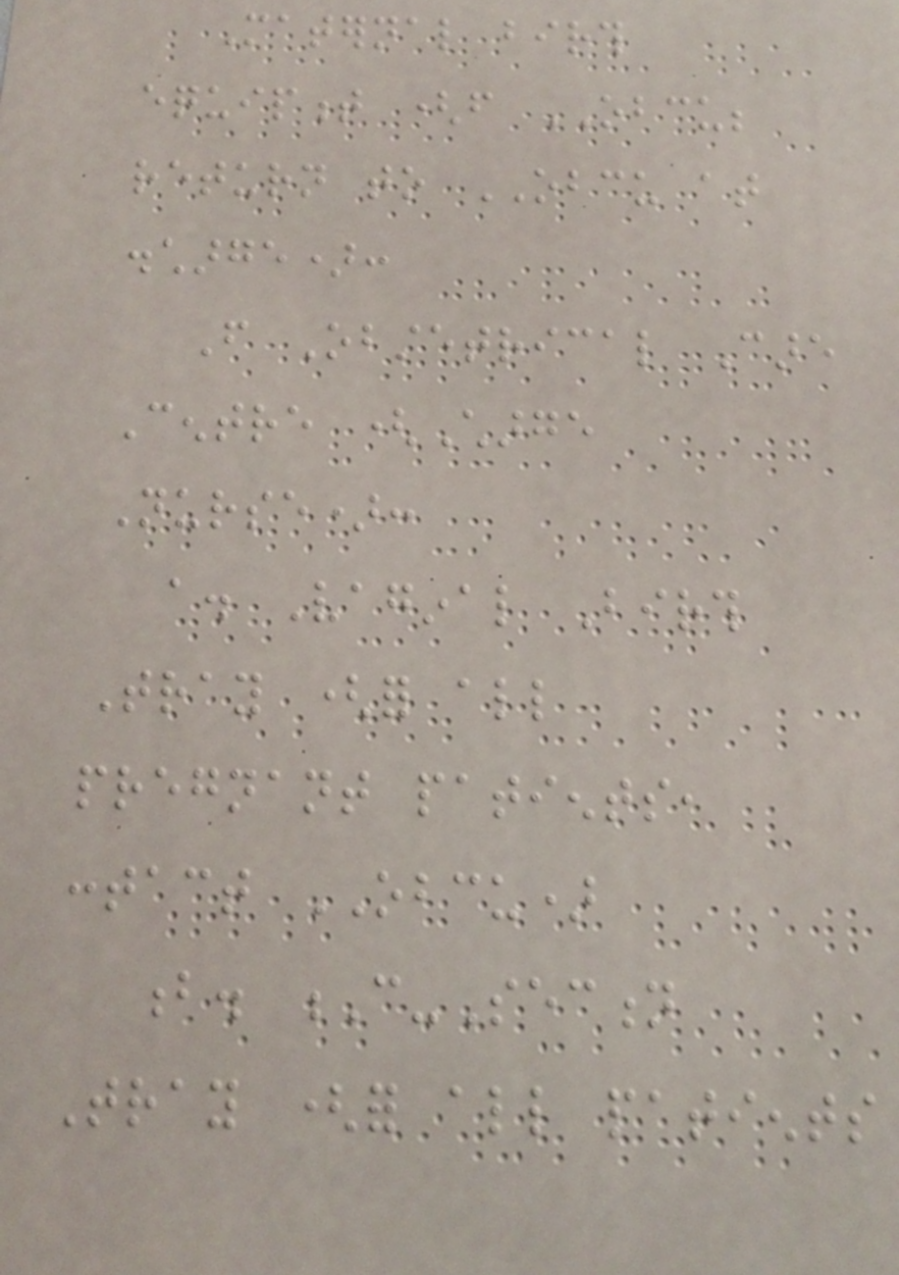Maternal birth
equipment (from OBCU;
return to OBCU at
discharge):
From Obstetrical Care
Centre (Charge
Nurse):
a. Vaginal Birth
Tray (for all
pregnant patients,
contact OBCU)
b. C-Section
Tray (for all patients
